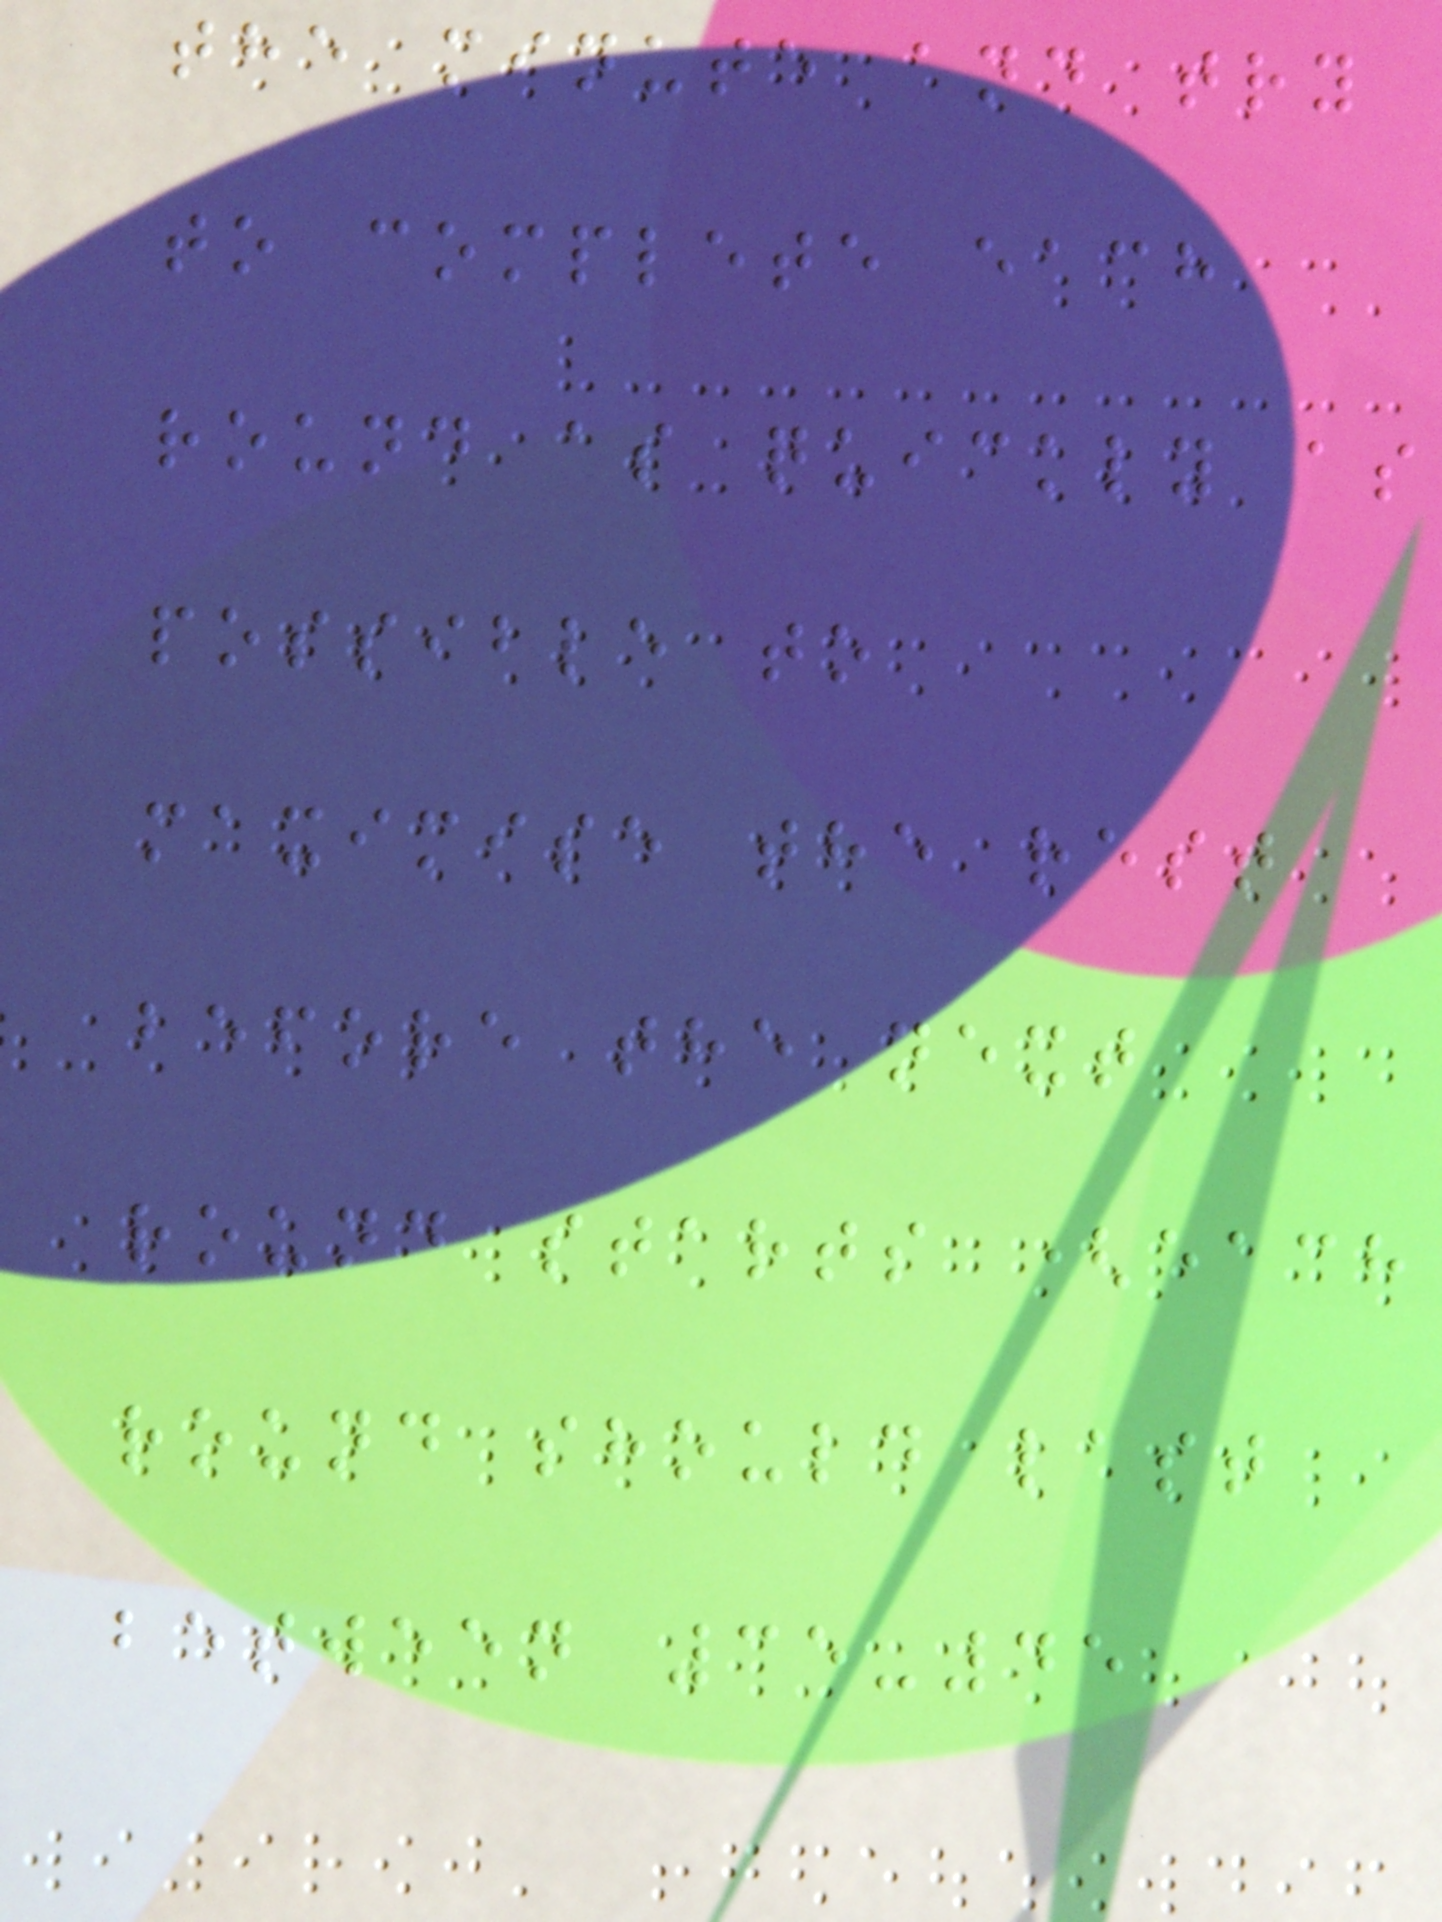the minute and try
to complete each
round as quickly as
possible to
maximise the rest
before the next
round starts (each
round should last
between 35-45
